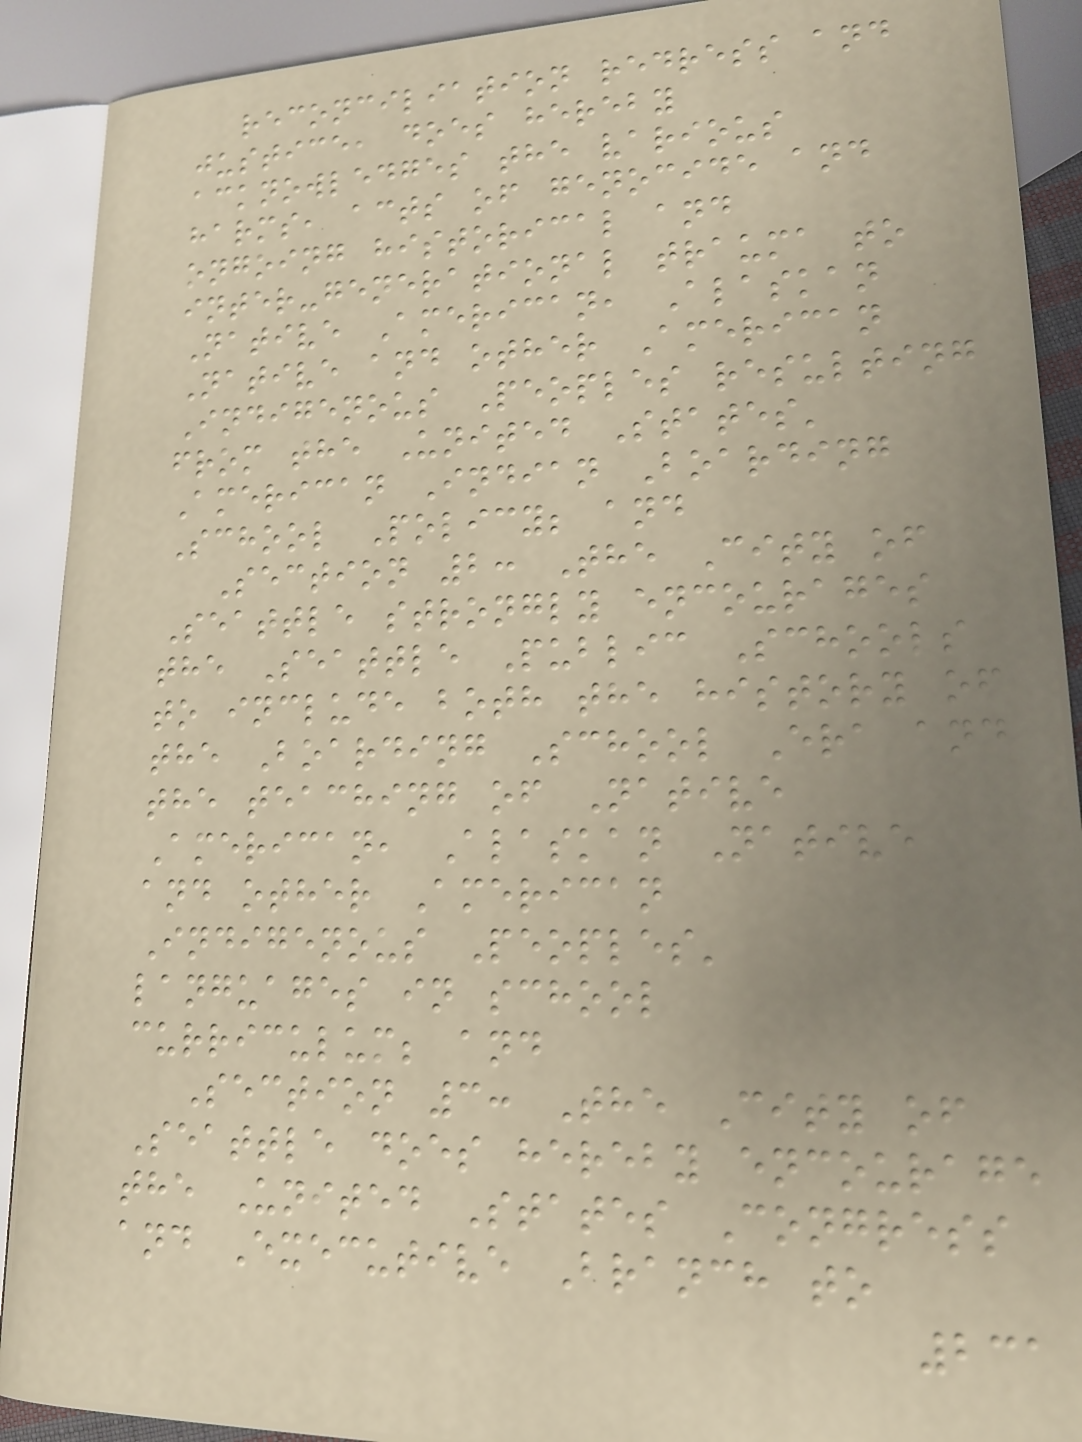reconciliation redress and
justice, does hereby
acknowledges the various
harms, acts of genocide and
ongoing historical and
inter-generational trauma to
Native American, Alaskan
Native and other American
Indigenous Peoples resulting
from the United States'
American Indian Boarding
School Policy; and
Section 2: The City of
Seattle strongly encourages
the Seattle Public Schools
to include both the history of
the Boarding School Era and
the teaching of Native
American, Alaskan Native
and other American
Indigenous Peoples'
languages in school
curriculum; and
Section 3: The City of
Seattle does hereby encourage
the United States Congress
and Executive Branch to
231
